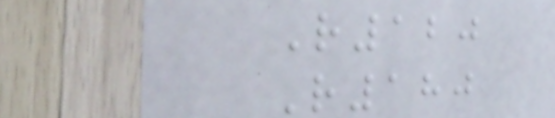R120
R180
